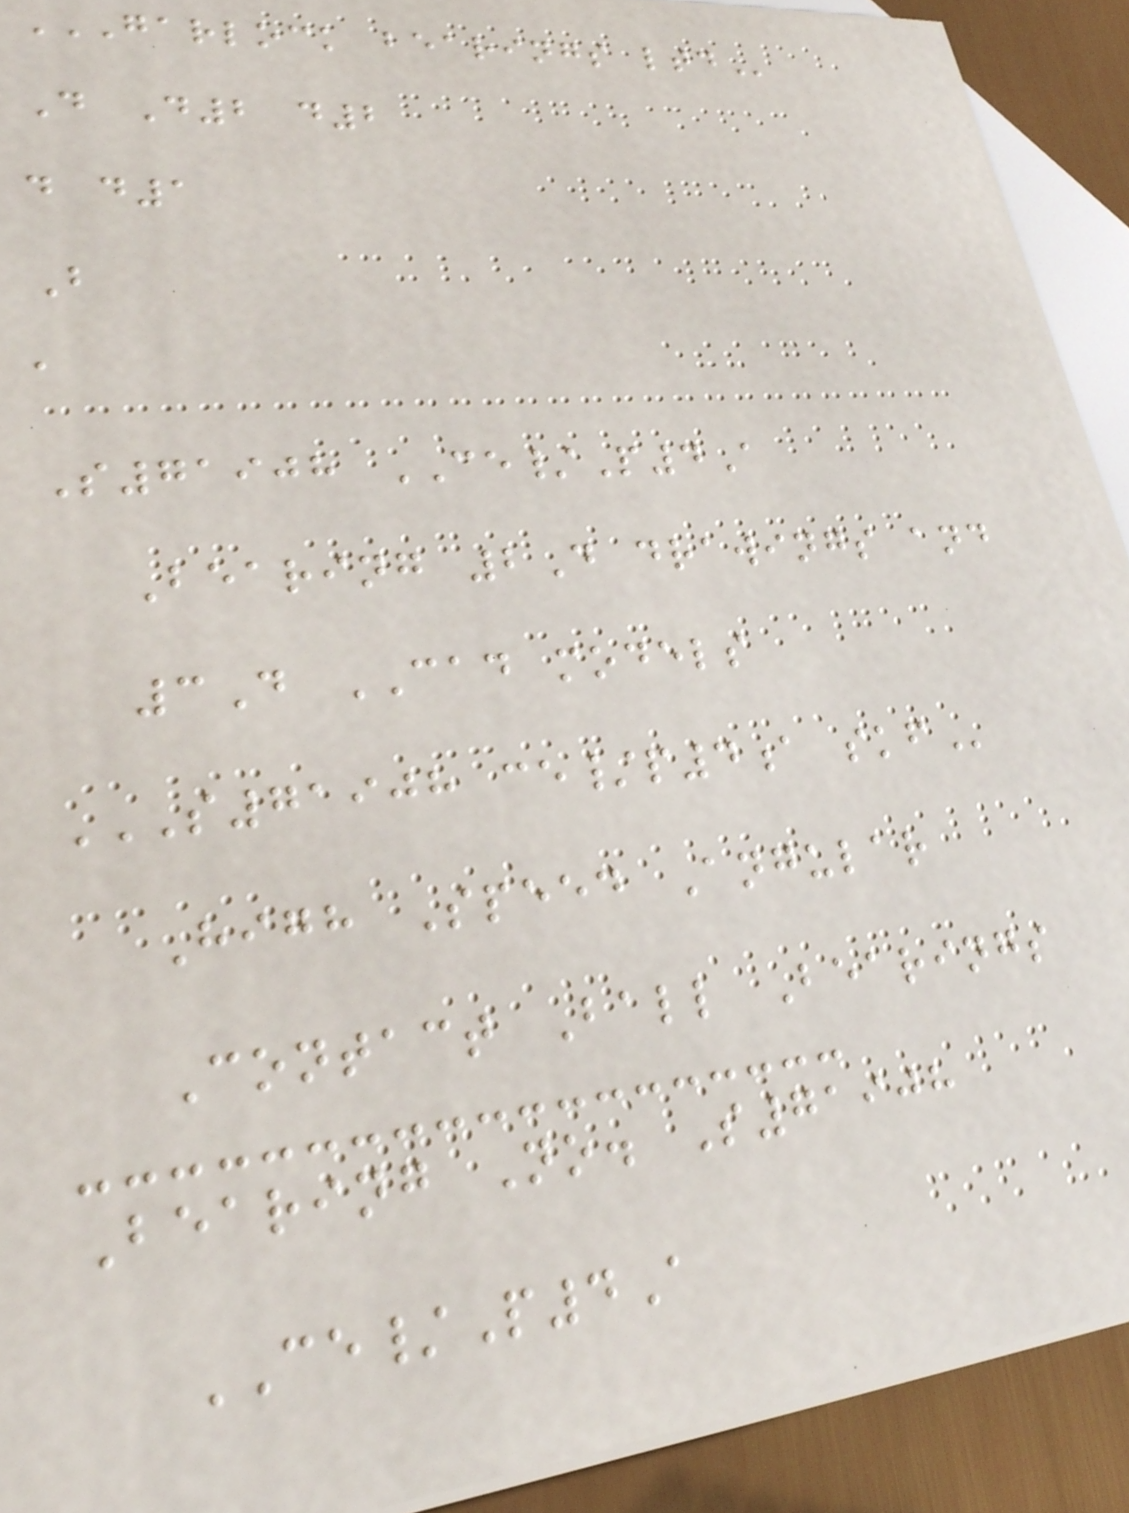GARLOCK BEARINGS LTD
D D2 d2
d d1
B
a
S71908 CE/P4A
Bearing 2D drawings and
3D CAD models
S71908 CE/P4A SKF
High Speed Angular
Contact Ball Bearings
Bearing No. S71908
CE/P4A
